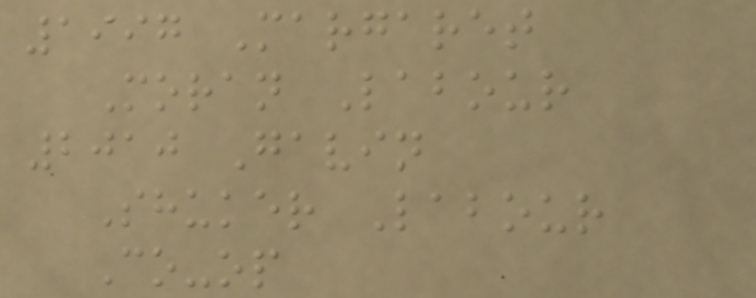1997 Margaret
Moran Labour
2010 Gavin
Shuker Labour
Co-op
